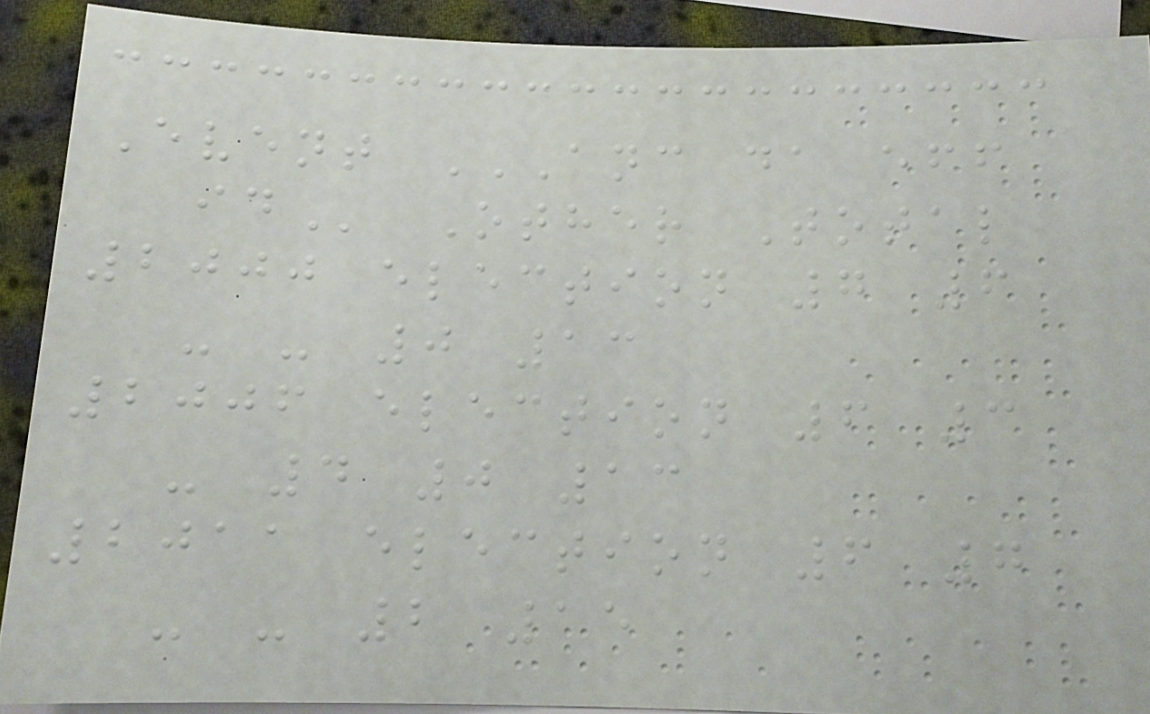Event ANC DA EFF
ID Other Total
2000 election 7 6
- - 0 13
2006 election 6 3
- 4 0 13
2011 election 6 7
- - 2 15
